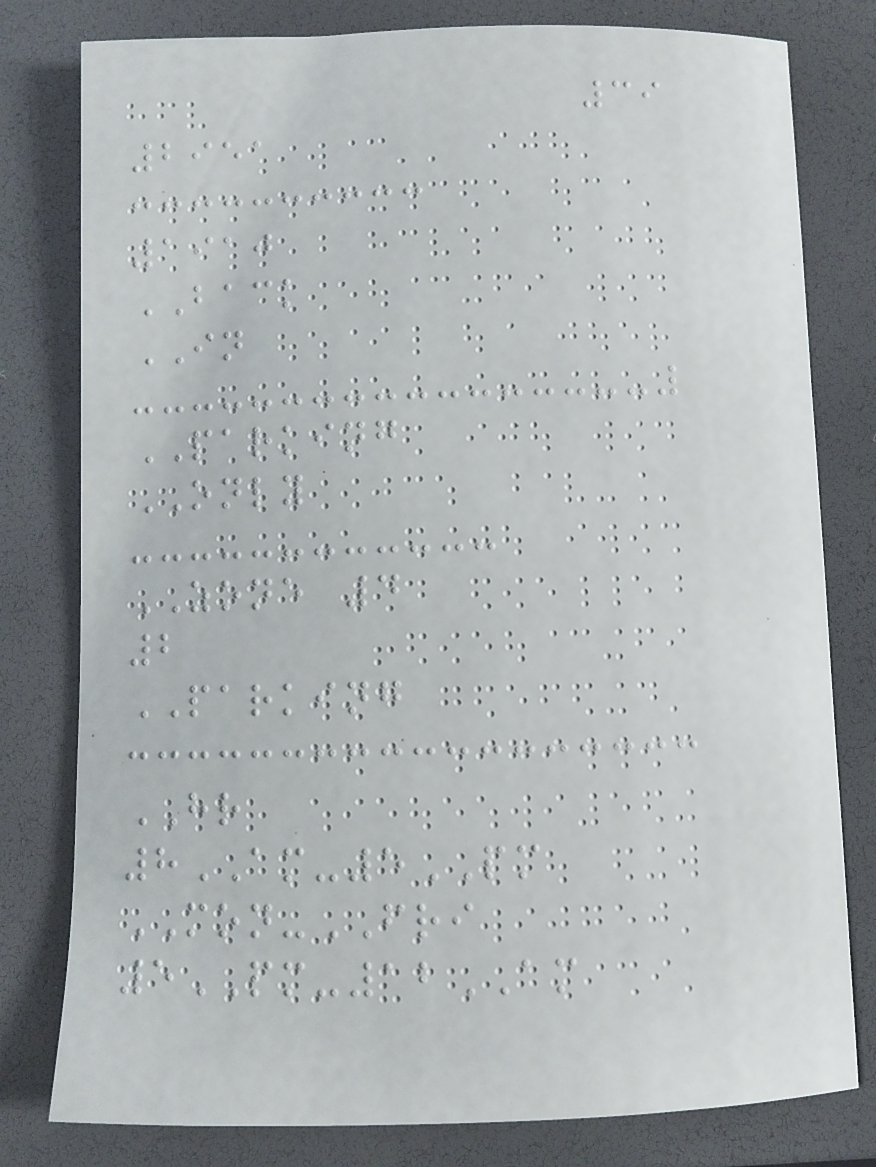39
2951
1910
BACK
IN
PARKING
ONLY
ZONE 4
2
PARKING
HR
8AM-5PM
MON-FRI
5PM-12AM
